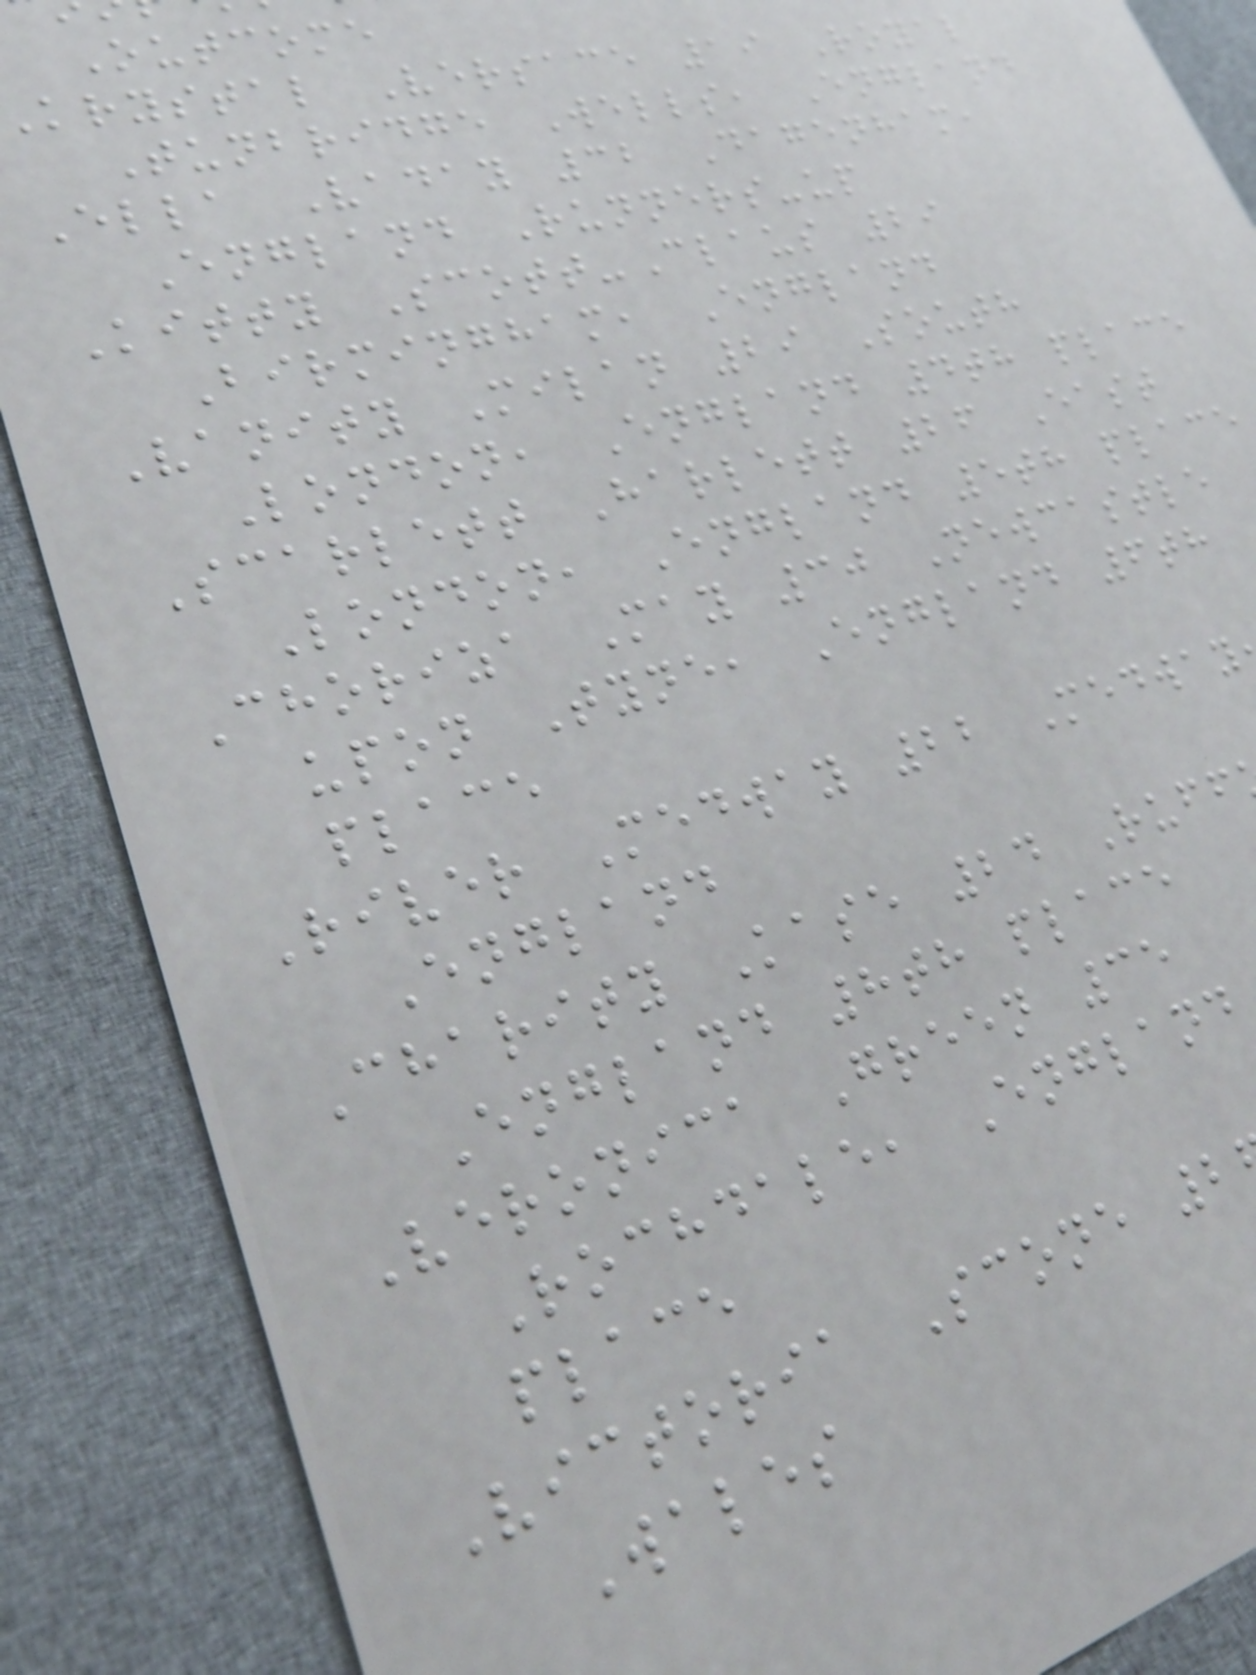Outcome
krystal Versace 19 Royal
Tunbridge Wells, England
Ella Vaday 32 Dagenham,
England Runners-up
Kitty Scott-Claus 29
Birmingham, England
Vanity Milan 29 South
London, England 4th place
Scarlett Harlett 26 East
London, England 5th place
Choriza May 30 Newcastle
upon Tyne, England 6th
place
River Medway 22 Medway
England
Charity Kase 24 Ruff
England 8th place
Veronica Green 35
Rochdale, England
place
Victoria Scone 2
Wales
